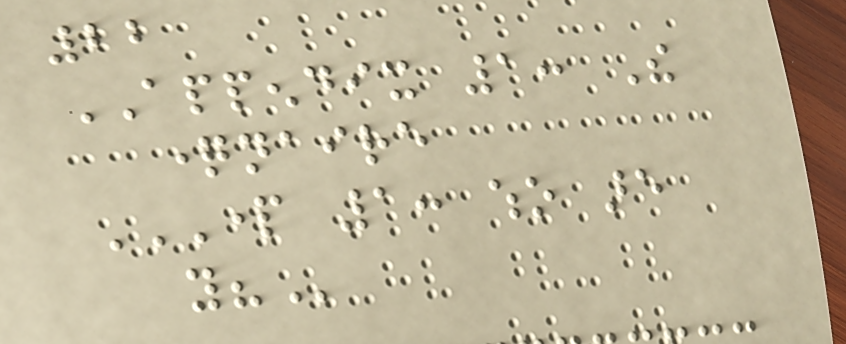22
APPENDIX 1: The
questionnaire
PART 1: WHO ARE
YOU?
